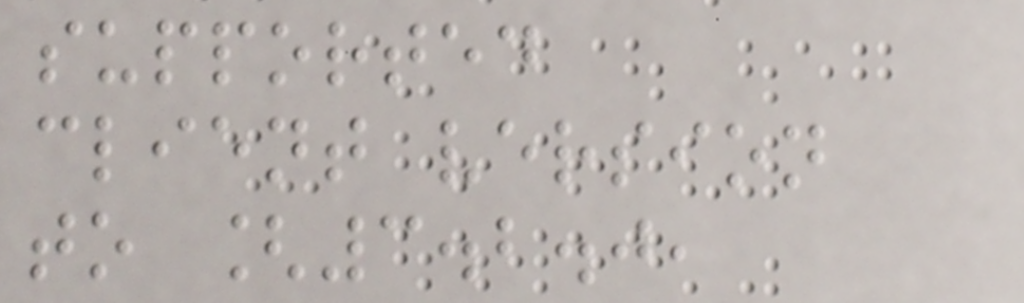supported
client version
to [3.2.0,
